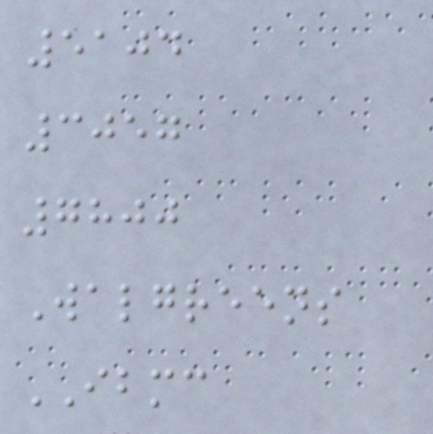5104
3057
7800
Walgreens
IBMC
